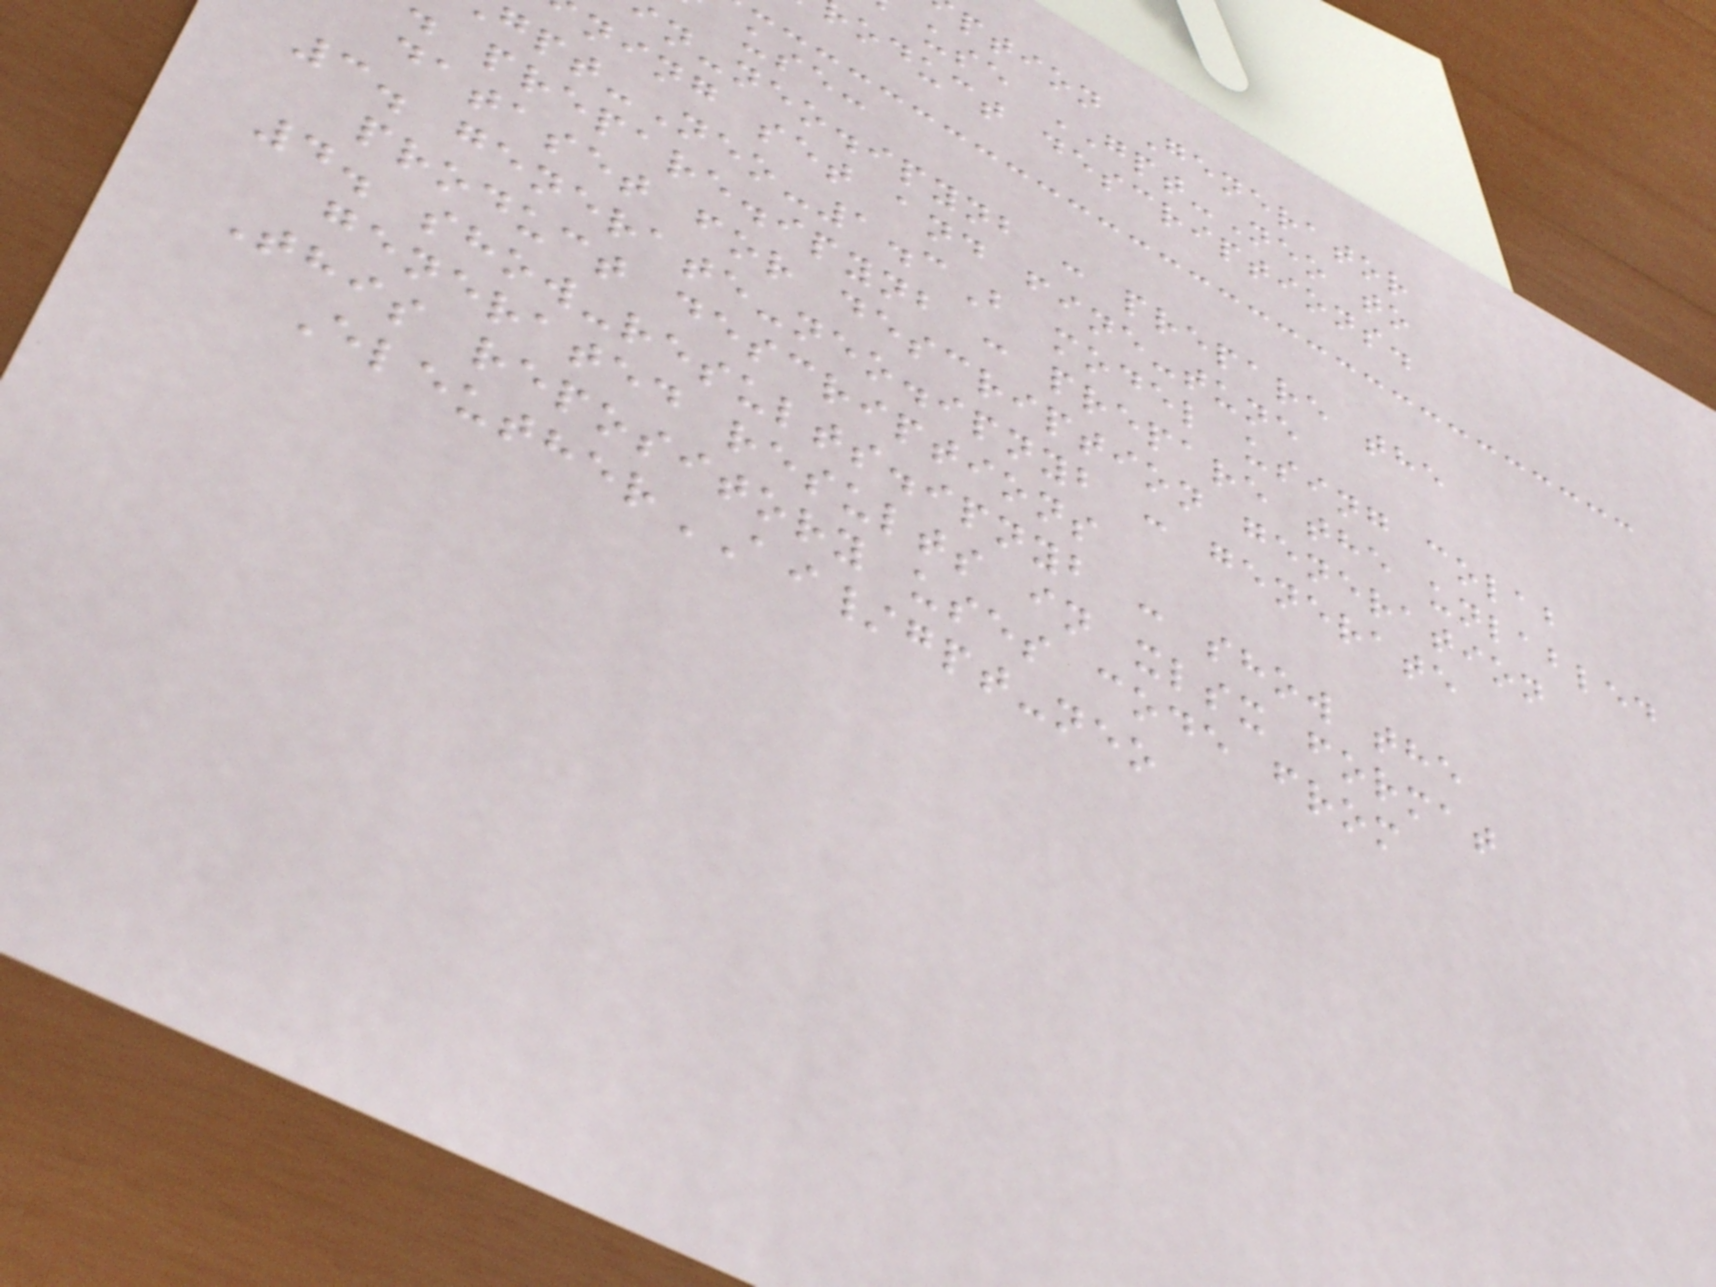ption Generator
use GPT-Neo to
oduct descriptions.
use:
n-neo.ipynb : prepare the
ning set and fine-tune
-Neo-1.3B model using colab
prepare.ipynb : prepare the unlabled
dataset for description generation
3. generate-neo.ipnyb : generate
product descriptions
4. show-results.ipnyb : show the
generated results in xlsx format
This repository uses code from
EleutherAI/gpt-neo
